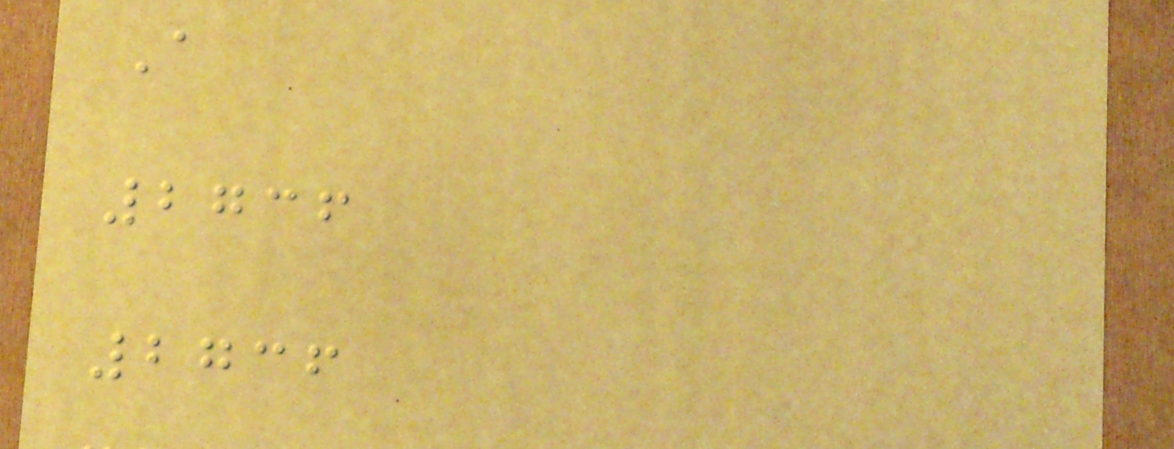A
2736
2736
